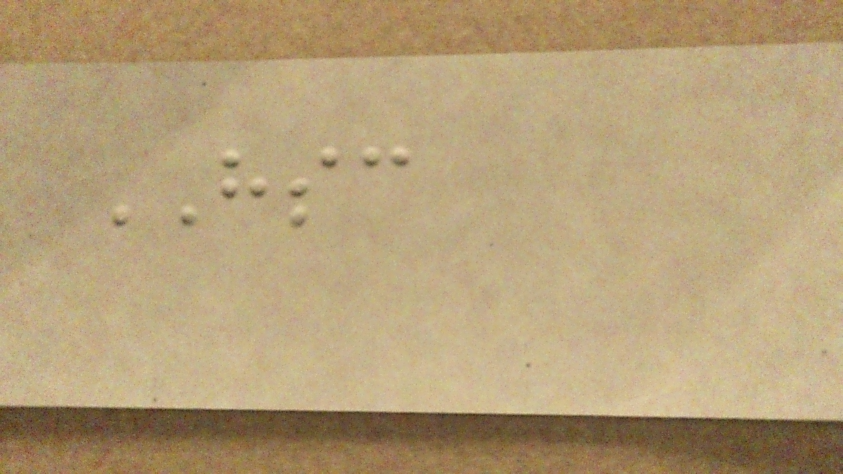HSC
